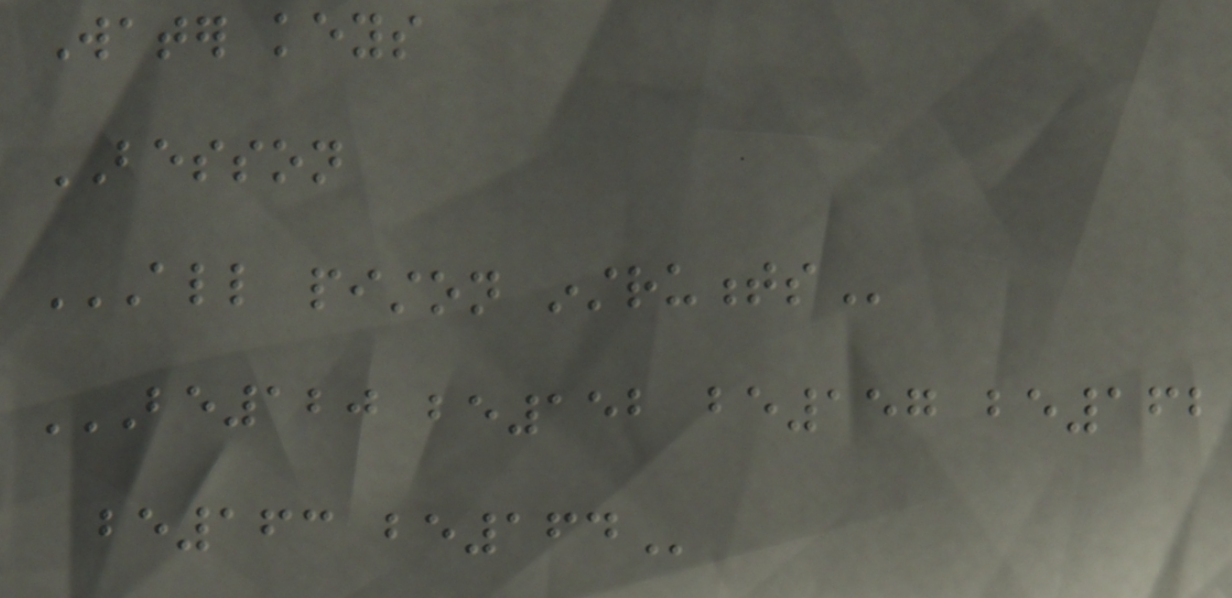Water keys
BESSON
ALL PISTON INSTRUMENTS
BE120 BE152 BE157 BE162
BE163 BE164
